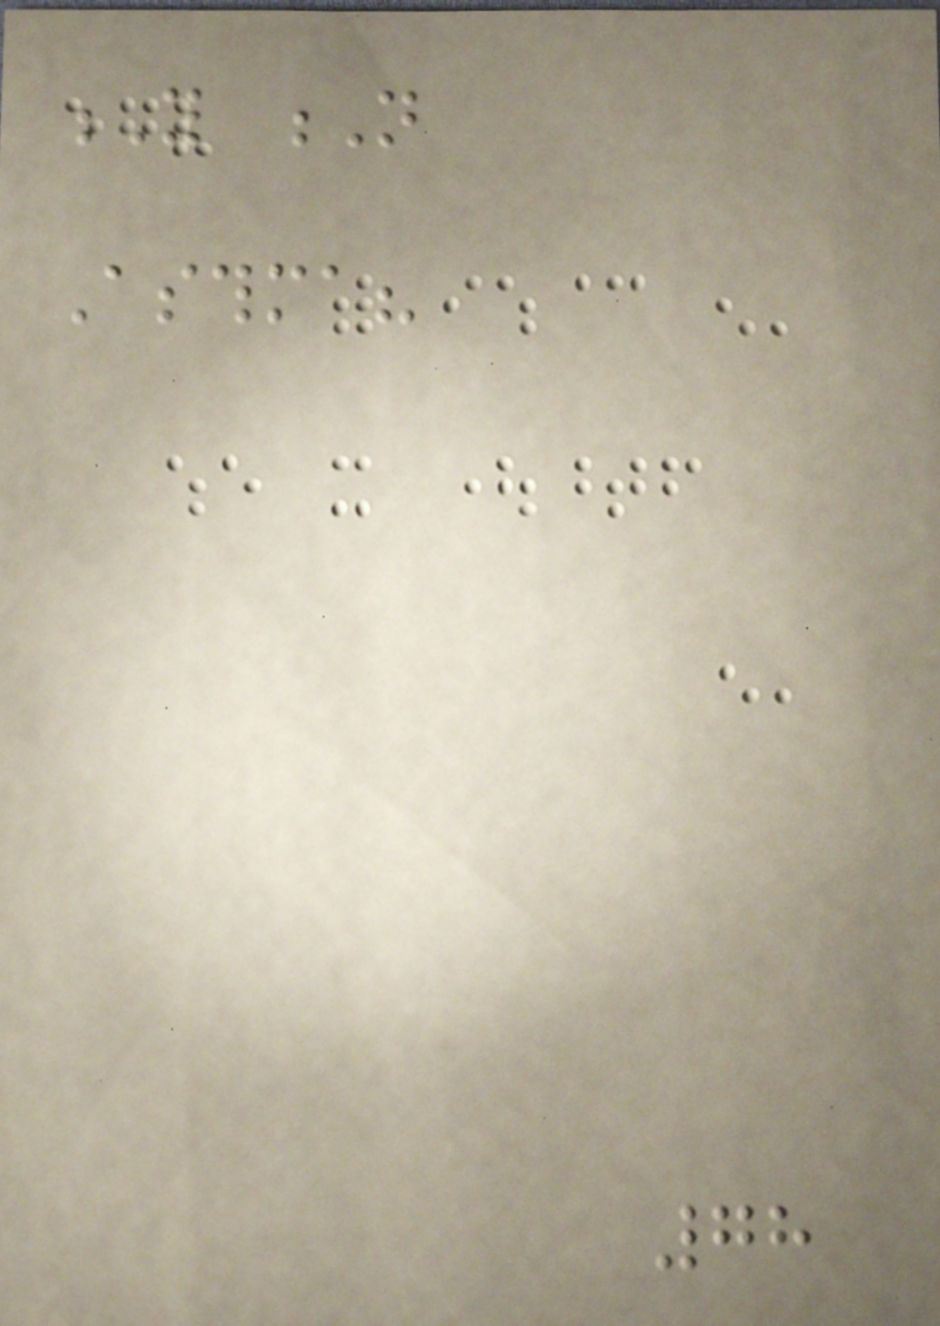Y N
Asthma?
78
